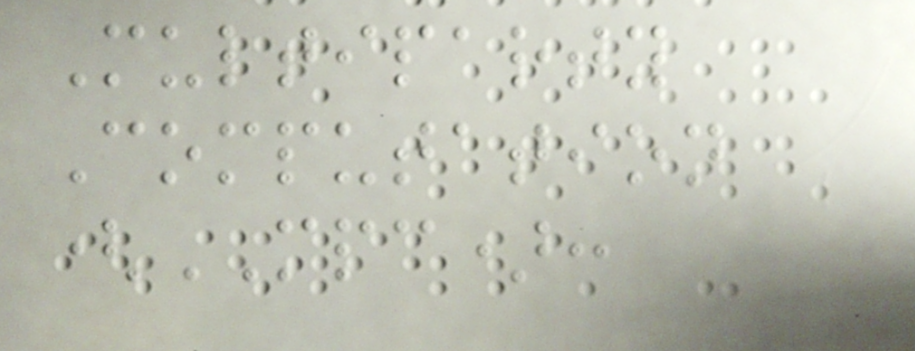Multiparty
Computation
(MPC):
